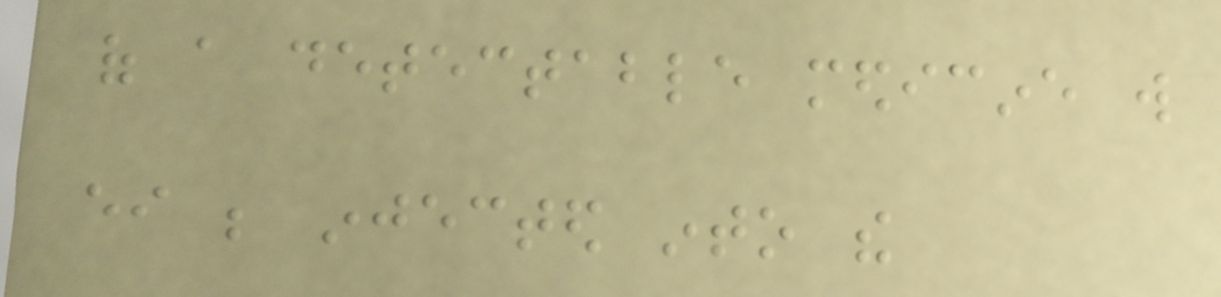of a detectable medicine will
either be injected into the
